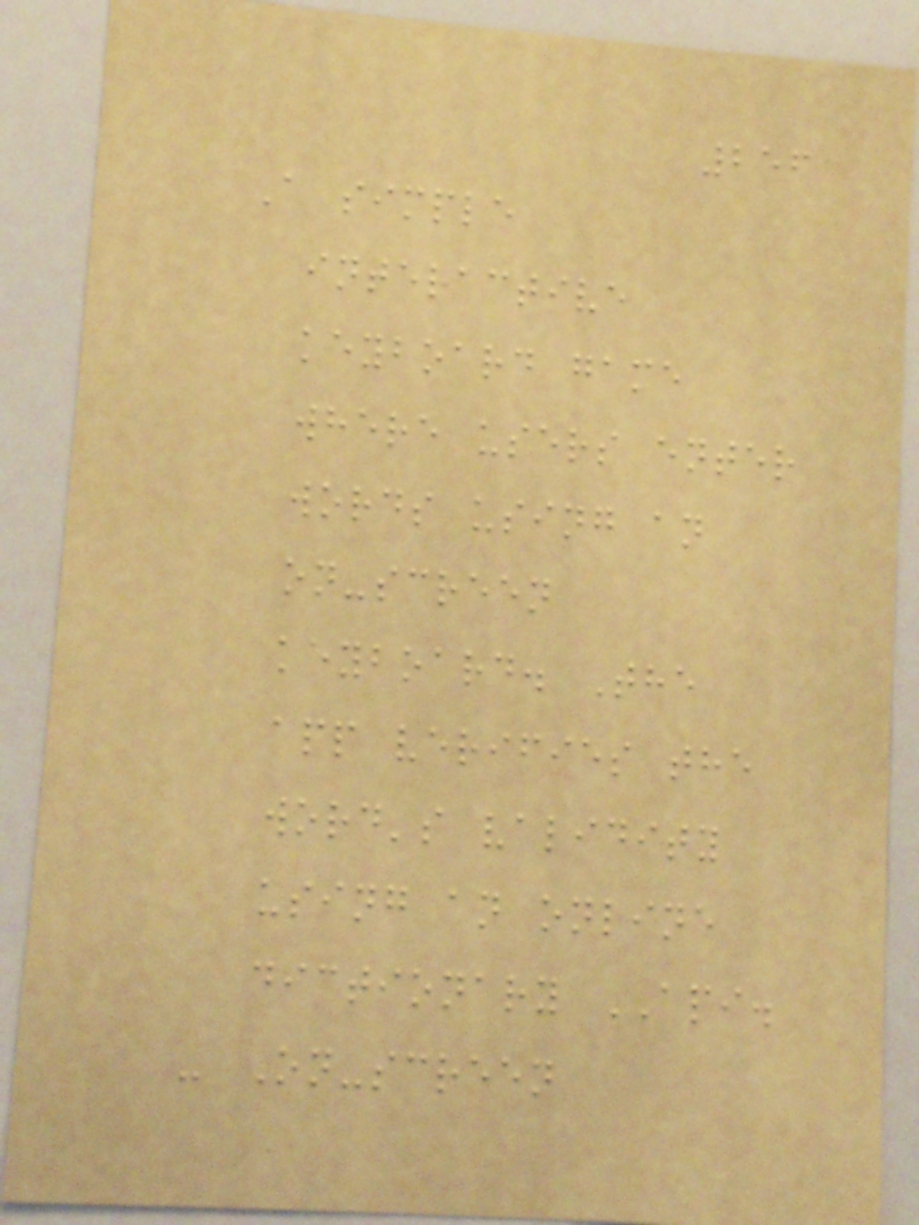256
A simple
interactive
keyboard game
where users enter
words using an
on-screen
keyboard. The
app verifies the
word's validity
using an online
dictionary API.
- On-screen
